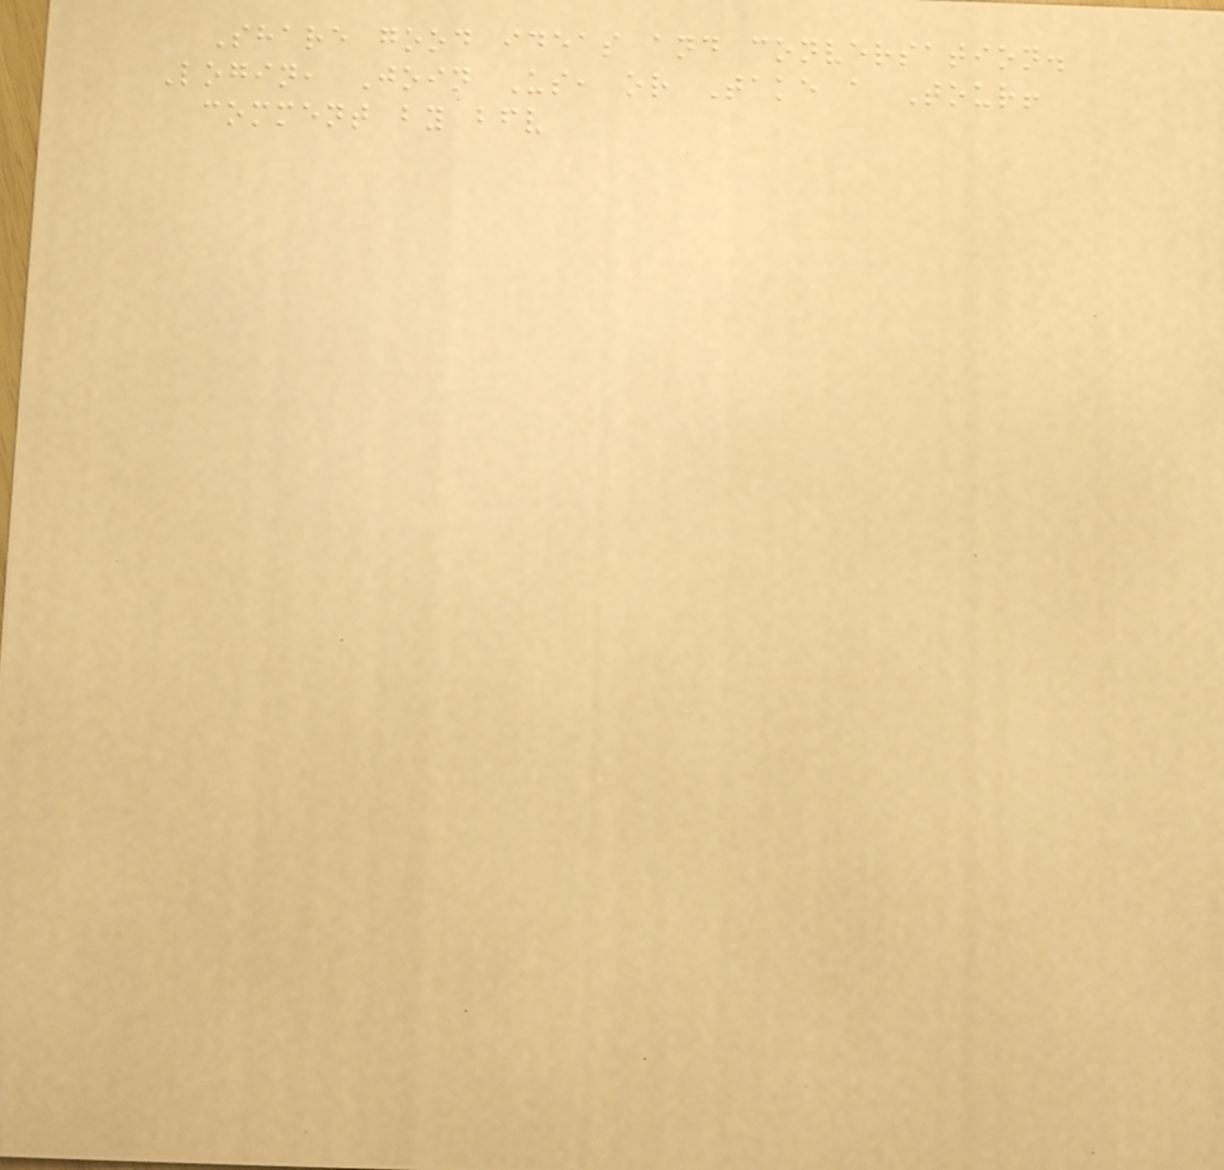Share good ideas and conversation.
Login, Join Us, or Take a Tour!
comment by bfv
